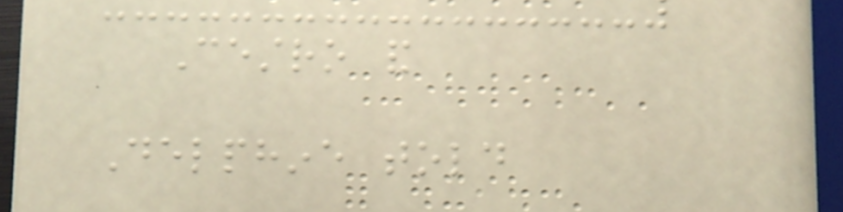Cestro and
Delphine told
